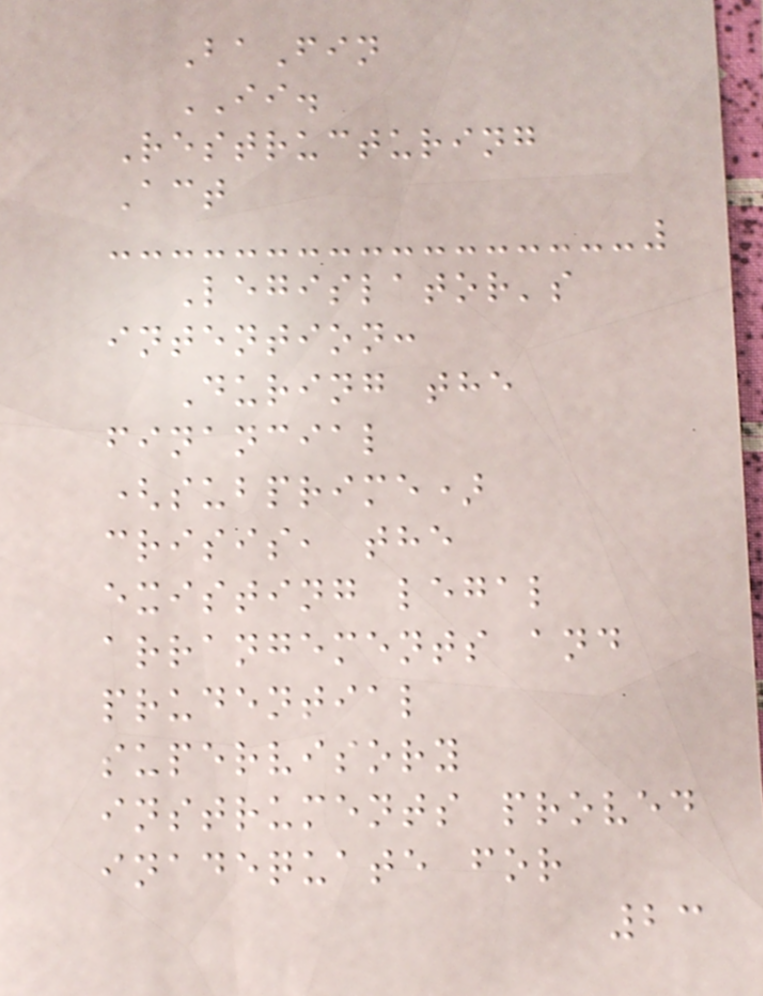BaFin
II.
Restructuring
Act
Legislator's
intention:
During the
financial
(subprime)
crisis, the
existing legal
arrangements and
prudential
supervisory
instruments proved
inadequate for
23
